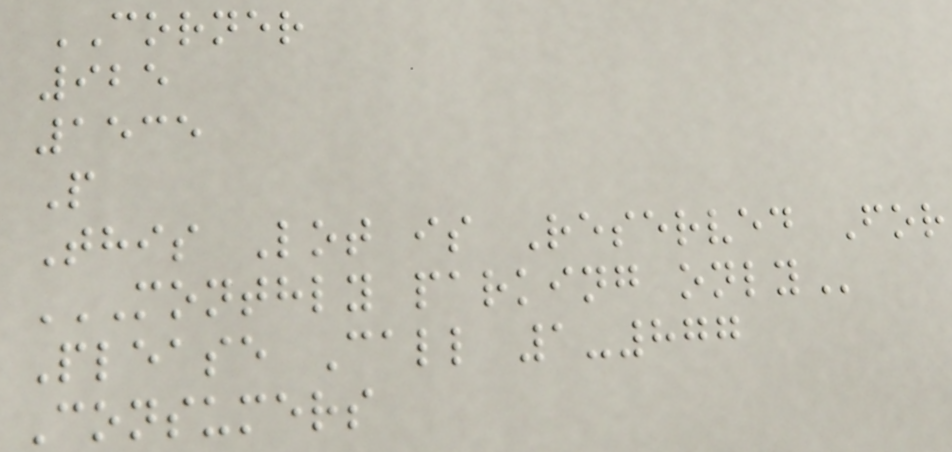CORNER
925
1535
P
This Lot is Reserved For
MONTHLY PARKING ONLY
Please Call 1-877
Consumers
